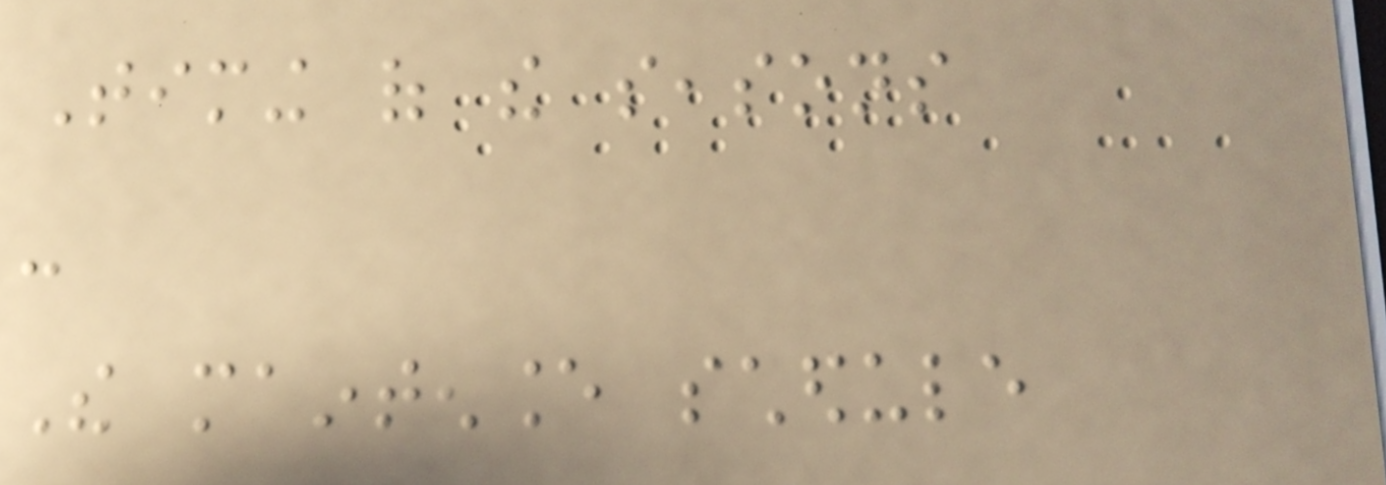Timing of the seasons
-
The maintenance schedule
